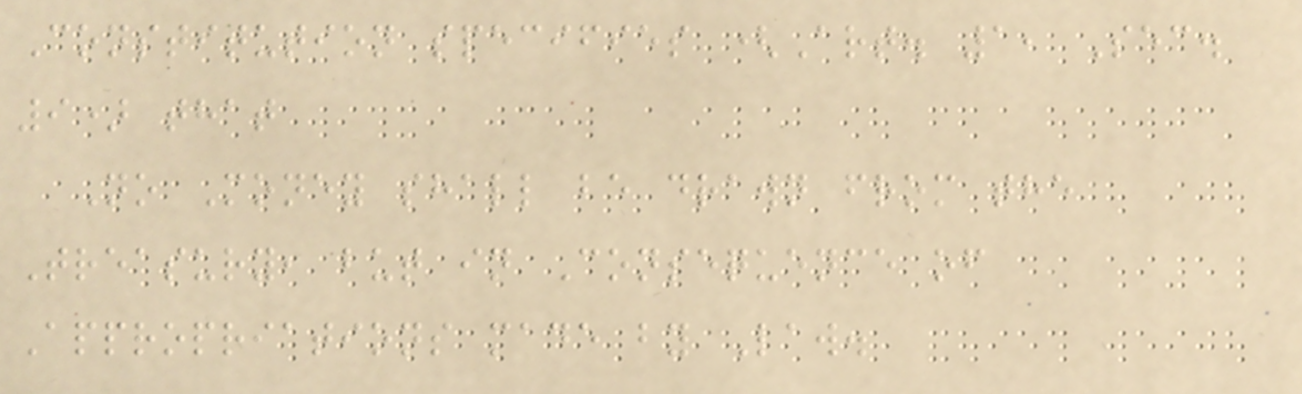Constitution specifies (Art. 1, Sec.
9) that
No Money shall be drawn from the
Treasury, but in Consequence of
Appropriations made by Law.
